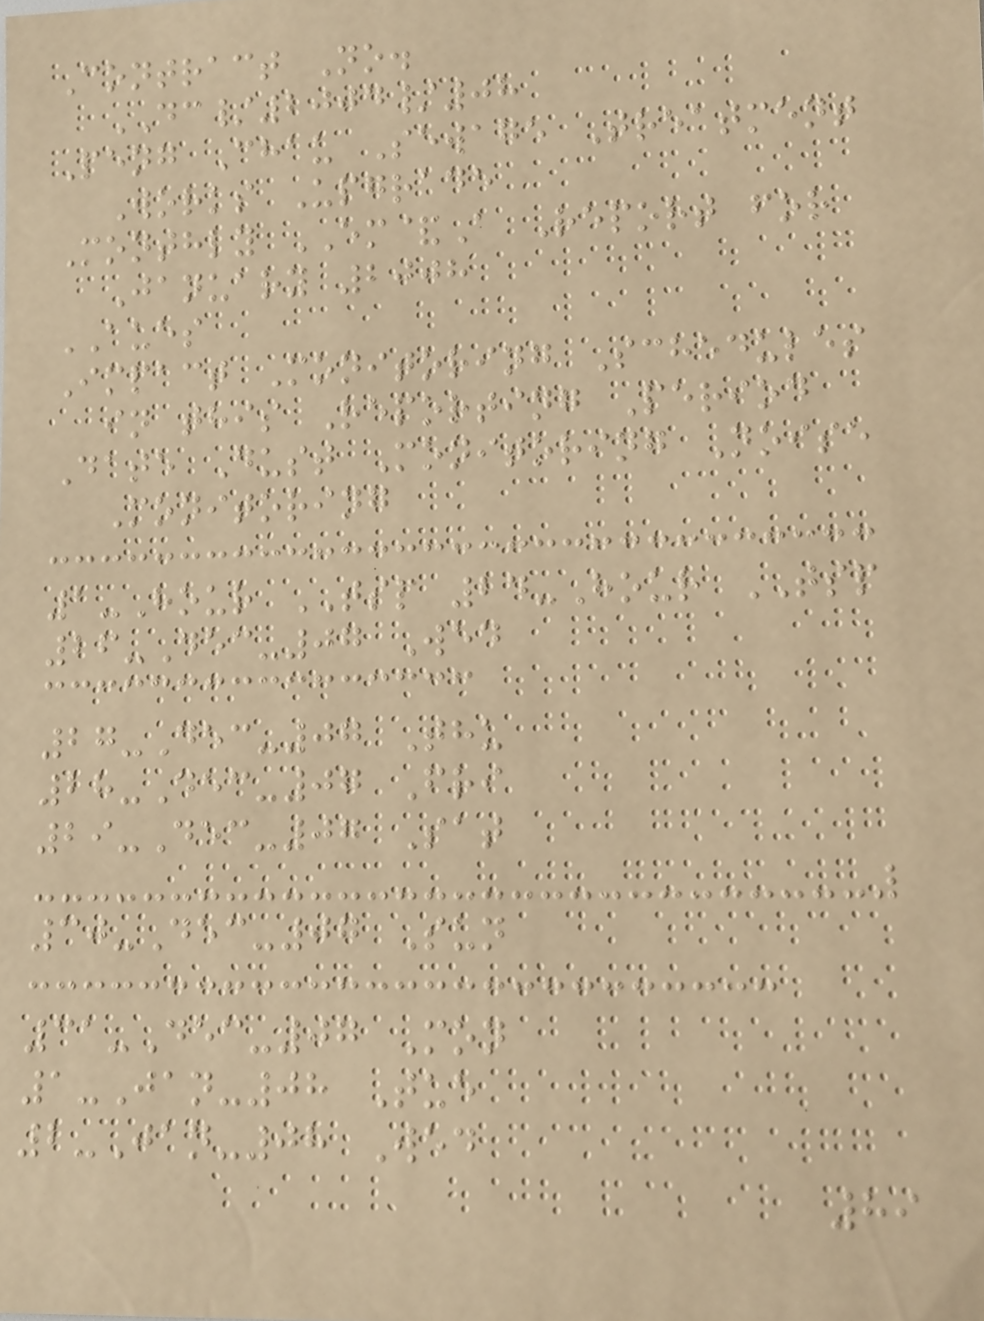Contract No.
DC/2004/08
Peng Chau Sewage Treatment
Works Upgrade
Monthly EM&A Report for
January 2008
AUES
Impact Monitoring Schedules
in this Reporting Period
Date Dust Monitoring Noise
Monitoring
1-Hour TSP 24-Hour TSP
26-Dec-07 Wed
27-Dec-07 Thu
28-Dec-07 Fri
29-Dec-07 Sat
30-Dec-07 Sun
31-Dec-07 Mon
1-Jan-08 Tue
2-Jan-08 Wed
89
